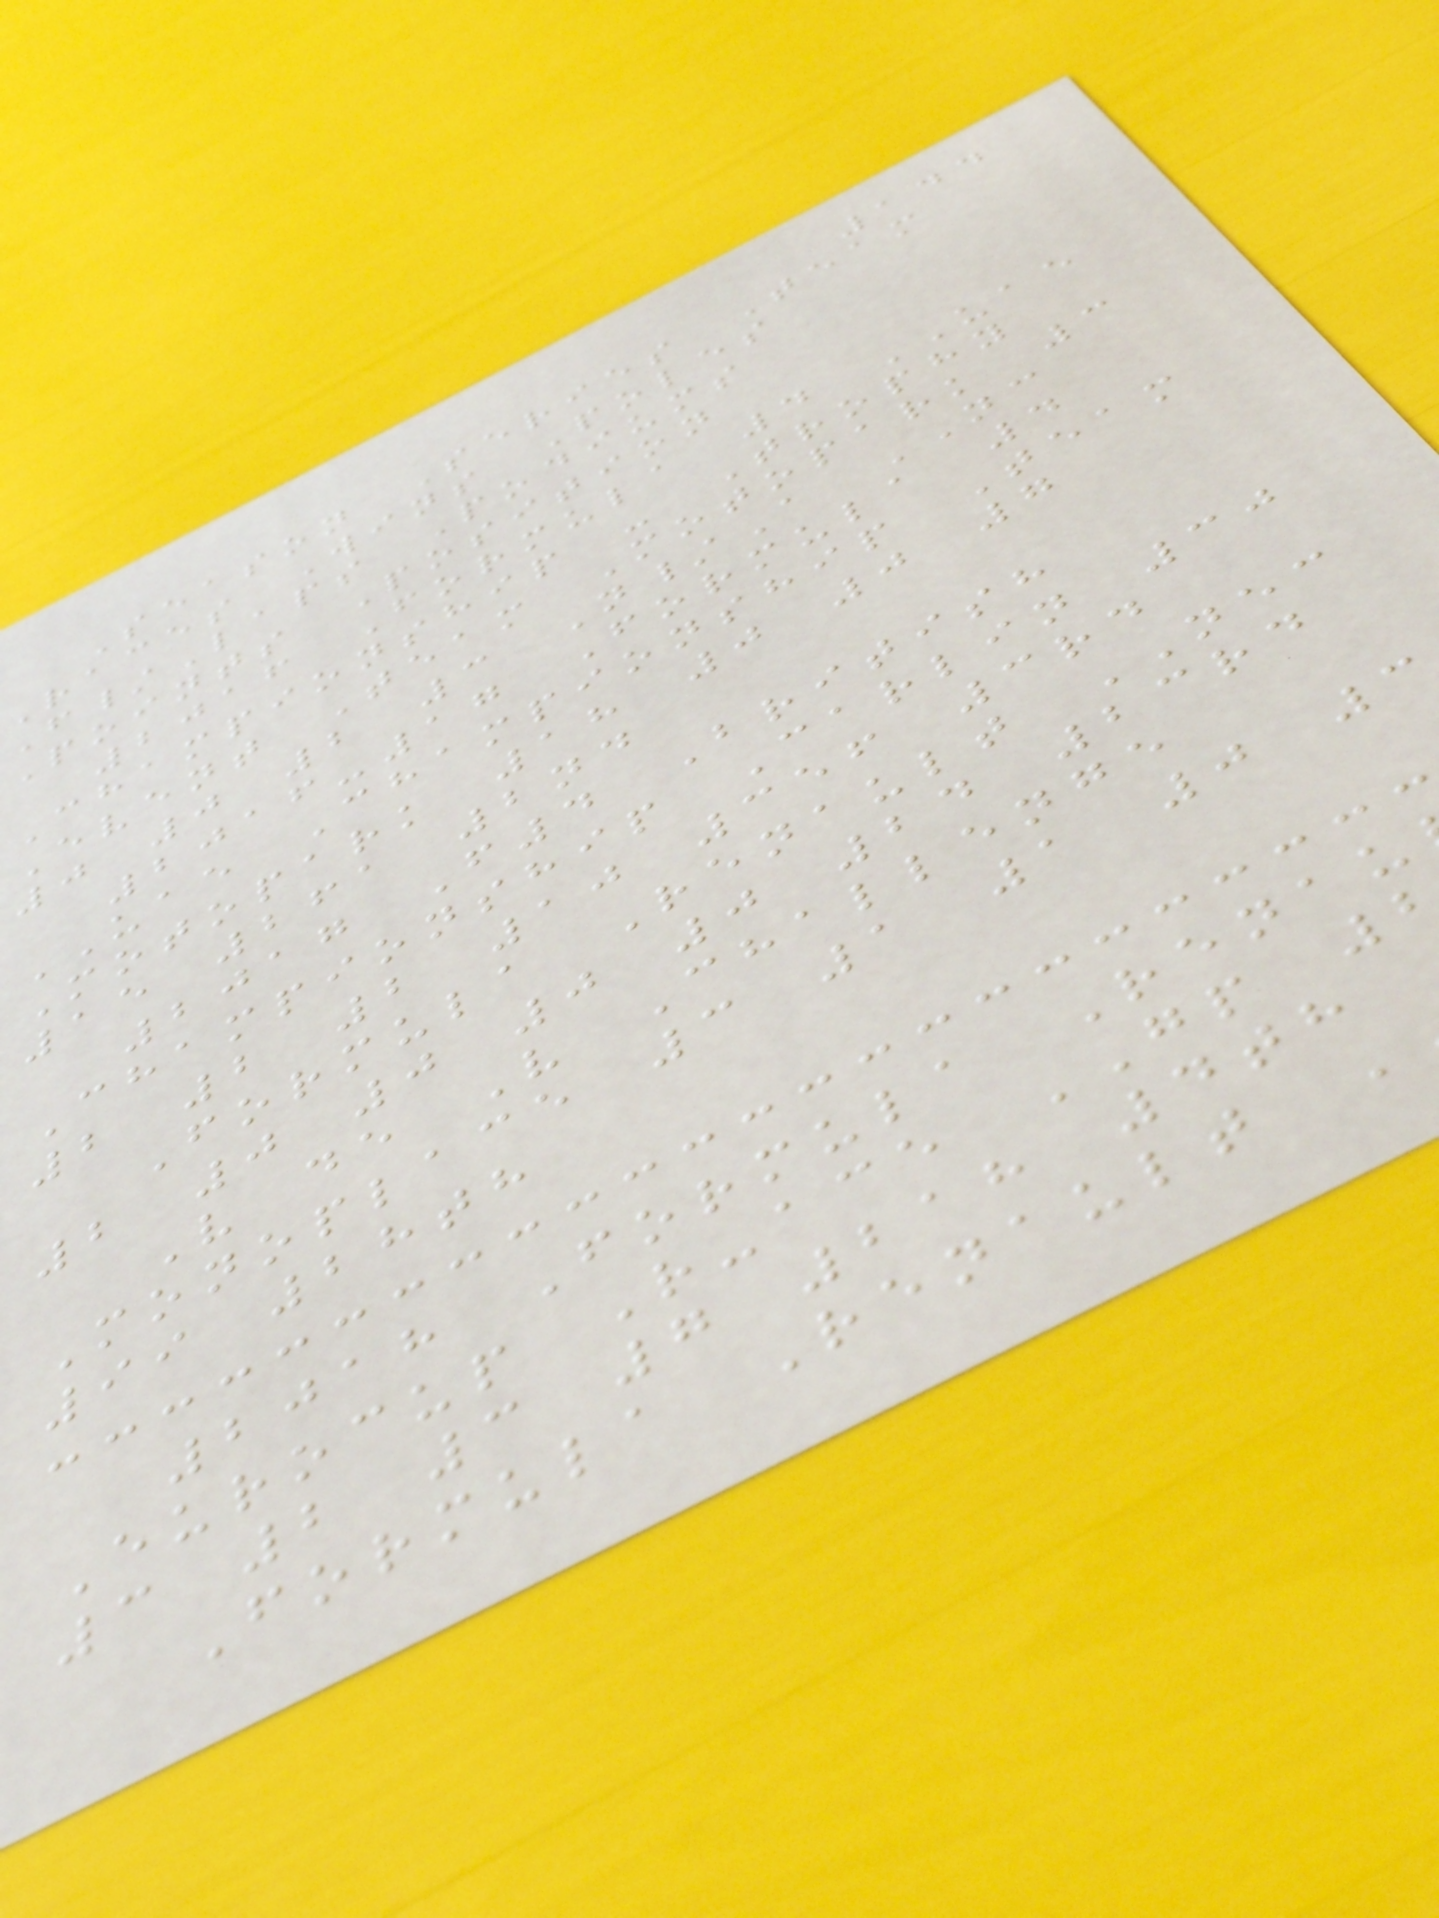144
Season Series Team
Races Wins Poles
F/Laps Podiums
Points Position
2016 Formula 4 UAE
Championship - Trophy
Event Team Motopark 3
0 0 2 3 N/A NC
2016-17 Formula 4
UAE Championship Team
Motopark 18 0 0 7
15 261 2nd
2017 F4 British
Championship Carlin 30
2 2 2 10 356 3rd
Formula Renault NEC
2 0 0 0 0 24 23rd
V de V Challenge
Monoplace 3 1 1 0 3
99 28th
2018 Formula Renau
Eurocup R-ace GP
3 2 3 7 218 4th
Formula Renault
